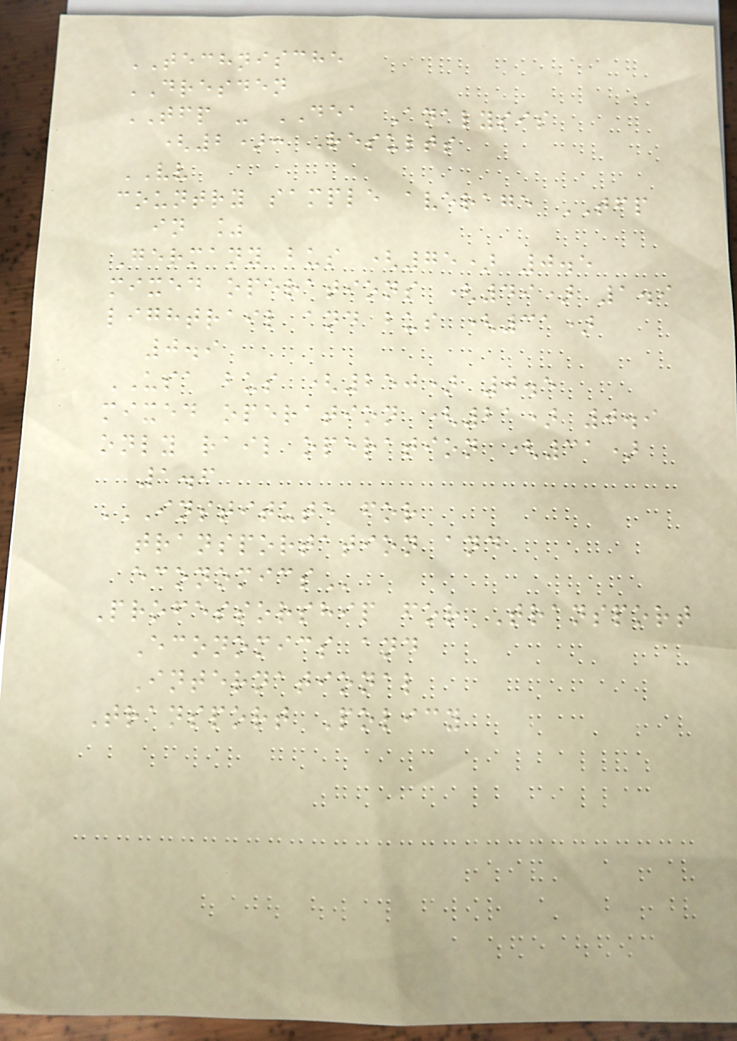TECHNISCHE
DRESDEN
TFP - DEA Analysis
(2): Results
VV
country sample average TFP
in %
Germany bus (75) 0.5
mixed operations (49) 1.9
lightrail and bus (31)
0.9
USA bus (250) 0.5
mixed operation (21) 0.9
only rail operation (31)
1.6
INSTITUTE FOR
TRANSPORTATION AND
ECONOMICS
Professorship for Transport
Economics and
International
Transport Policy
